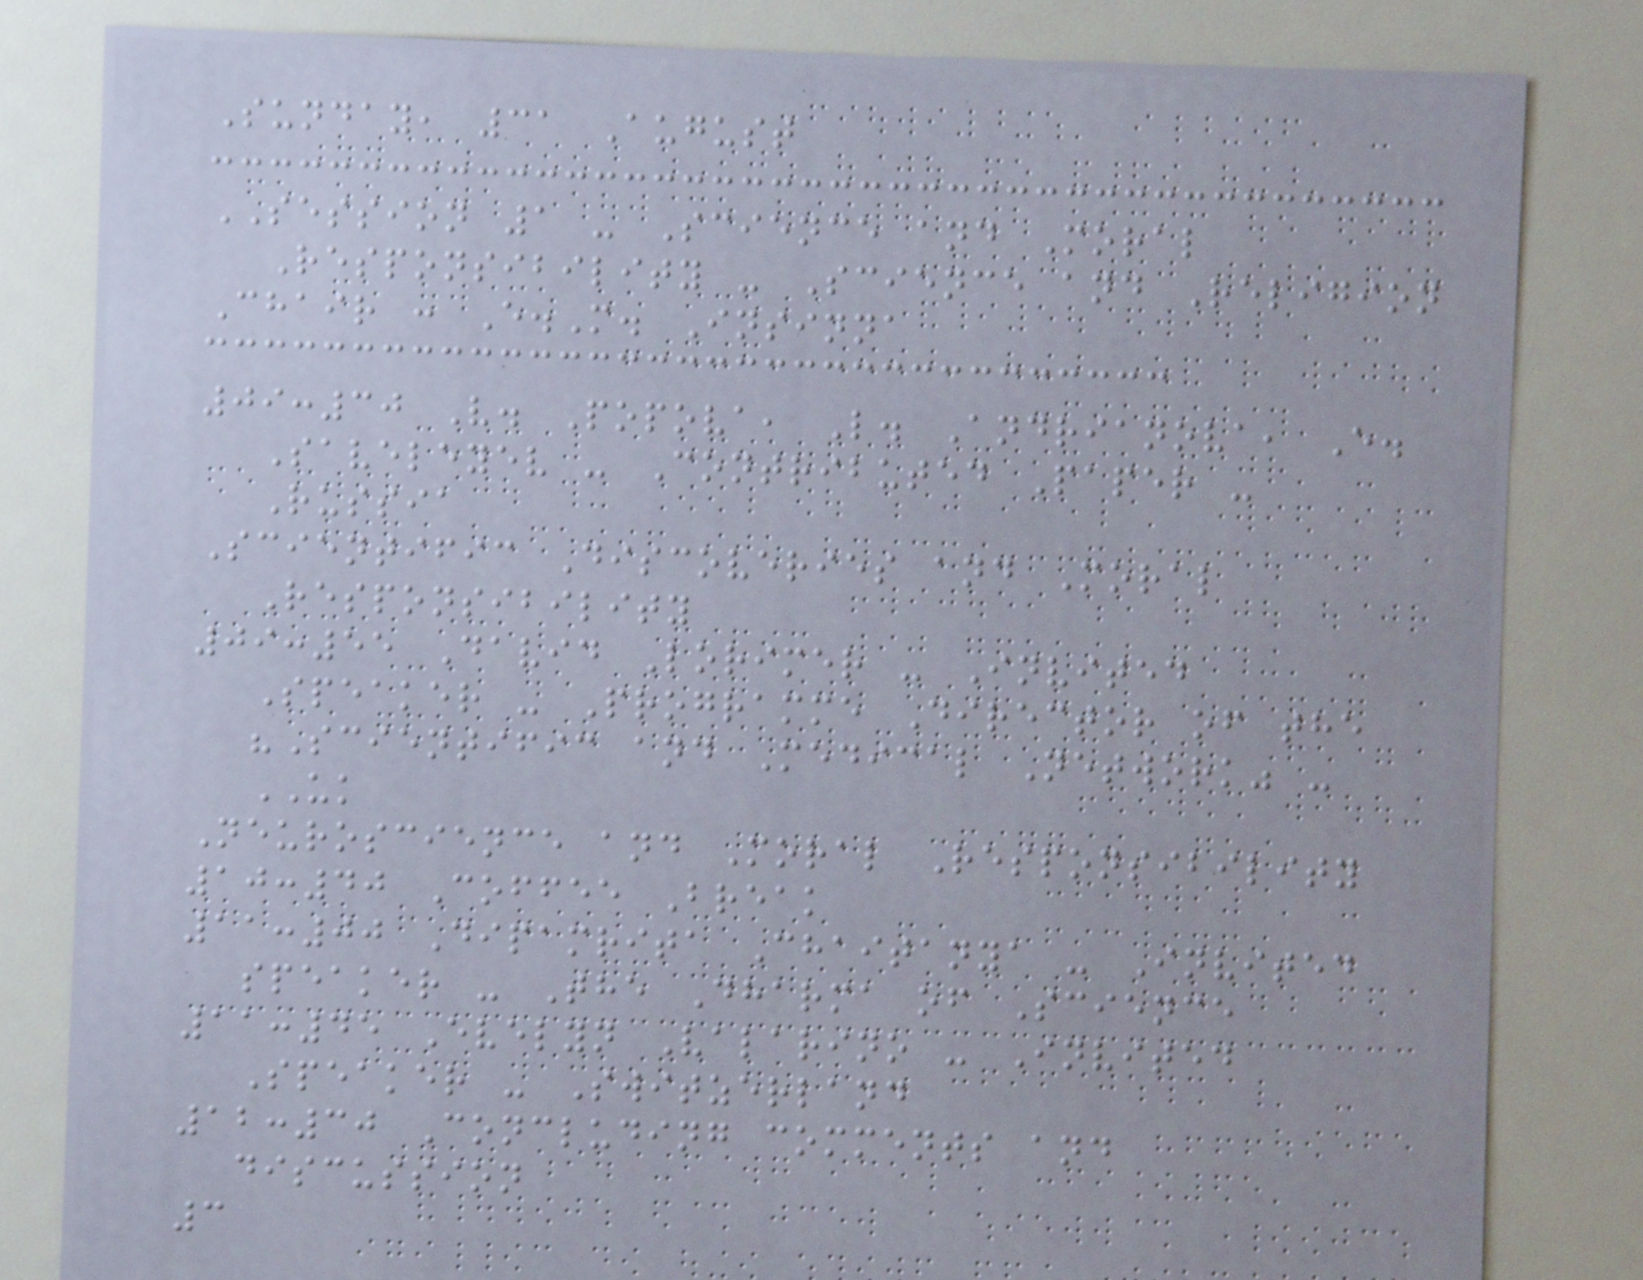Sunday, 31 August
SESSION 1 - Science and Moral
Responsibility - Science and Religion
Chair : E.M. Insinna
09:30 V. Popova, L. Andrianova, E.
Saveleyev - Contributed Paper -
Russia
Scientific Discoveries and Moral
Responsibility
09:55 David Lorimer - Invited
Speaker - Programme Director of the
"Scientific and Medical Network" -
UK
Neuroscience and Moral Responsibility
10:40 Coffee Break
11:00 Dipamrita Chaitanya - Invited
speaker - The Dharma of Science
11:45 Evelyn Valarino - Invited
Speaker - Switzerland
12:30 Concluding comments and
discussion
3
